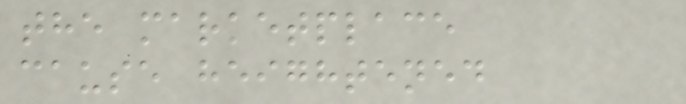the marketplace
cause heightened
